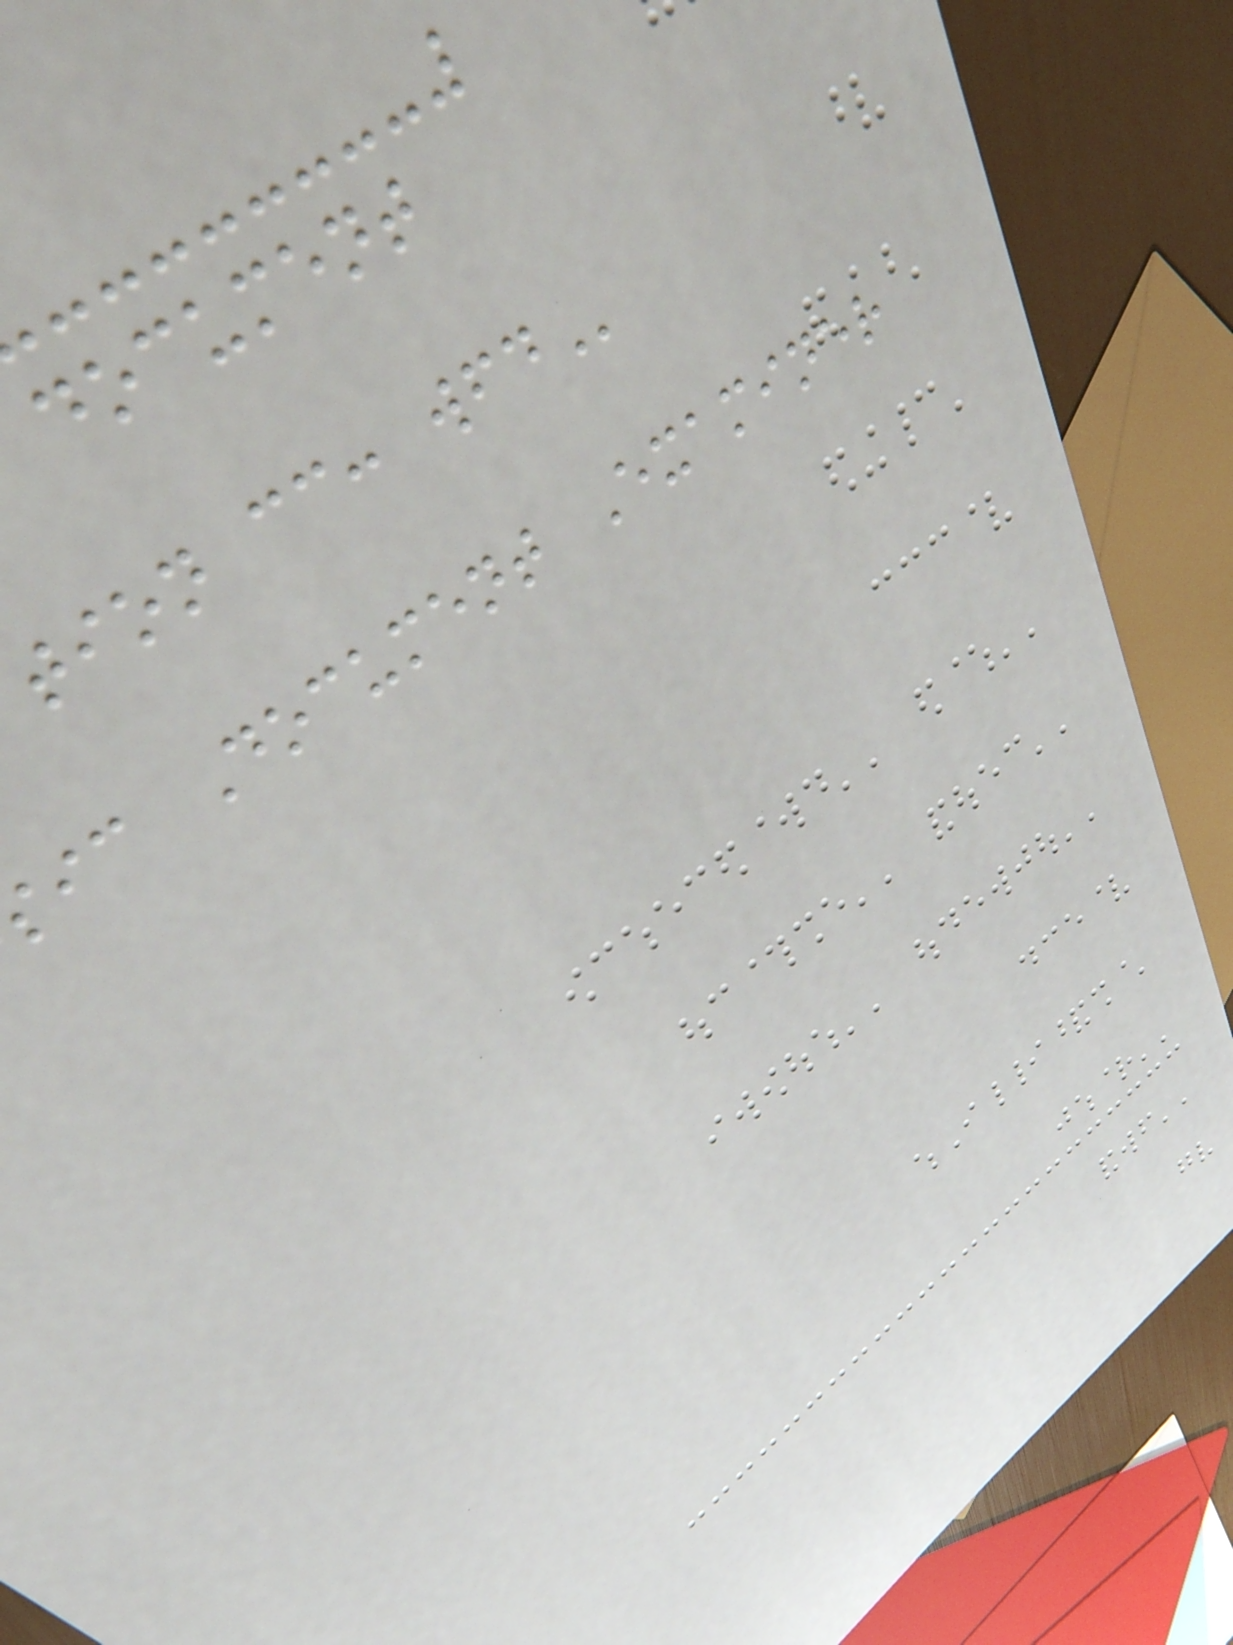document
tion cc:
ic Document Examiner
